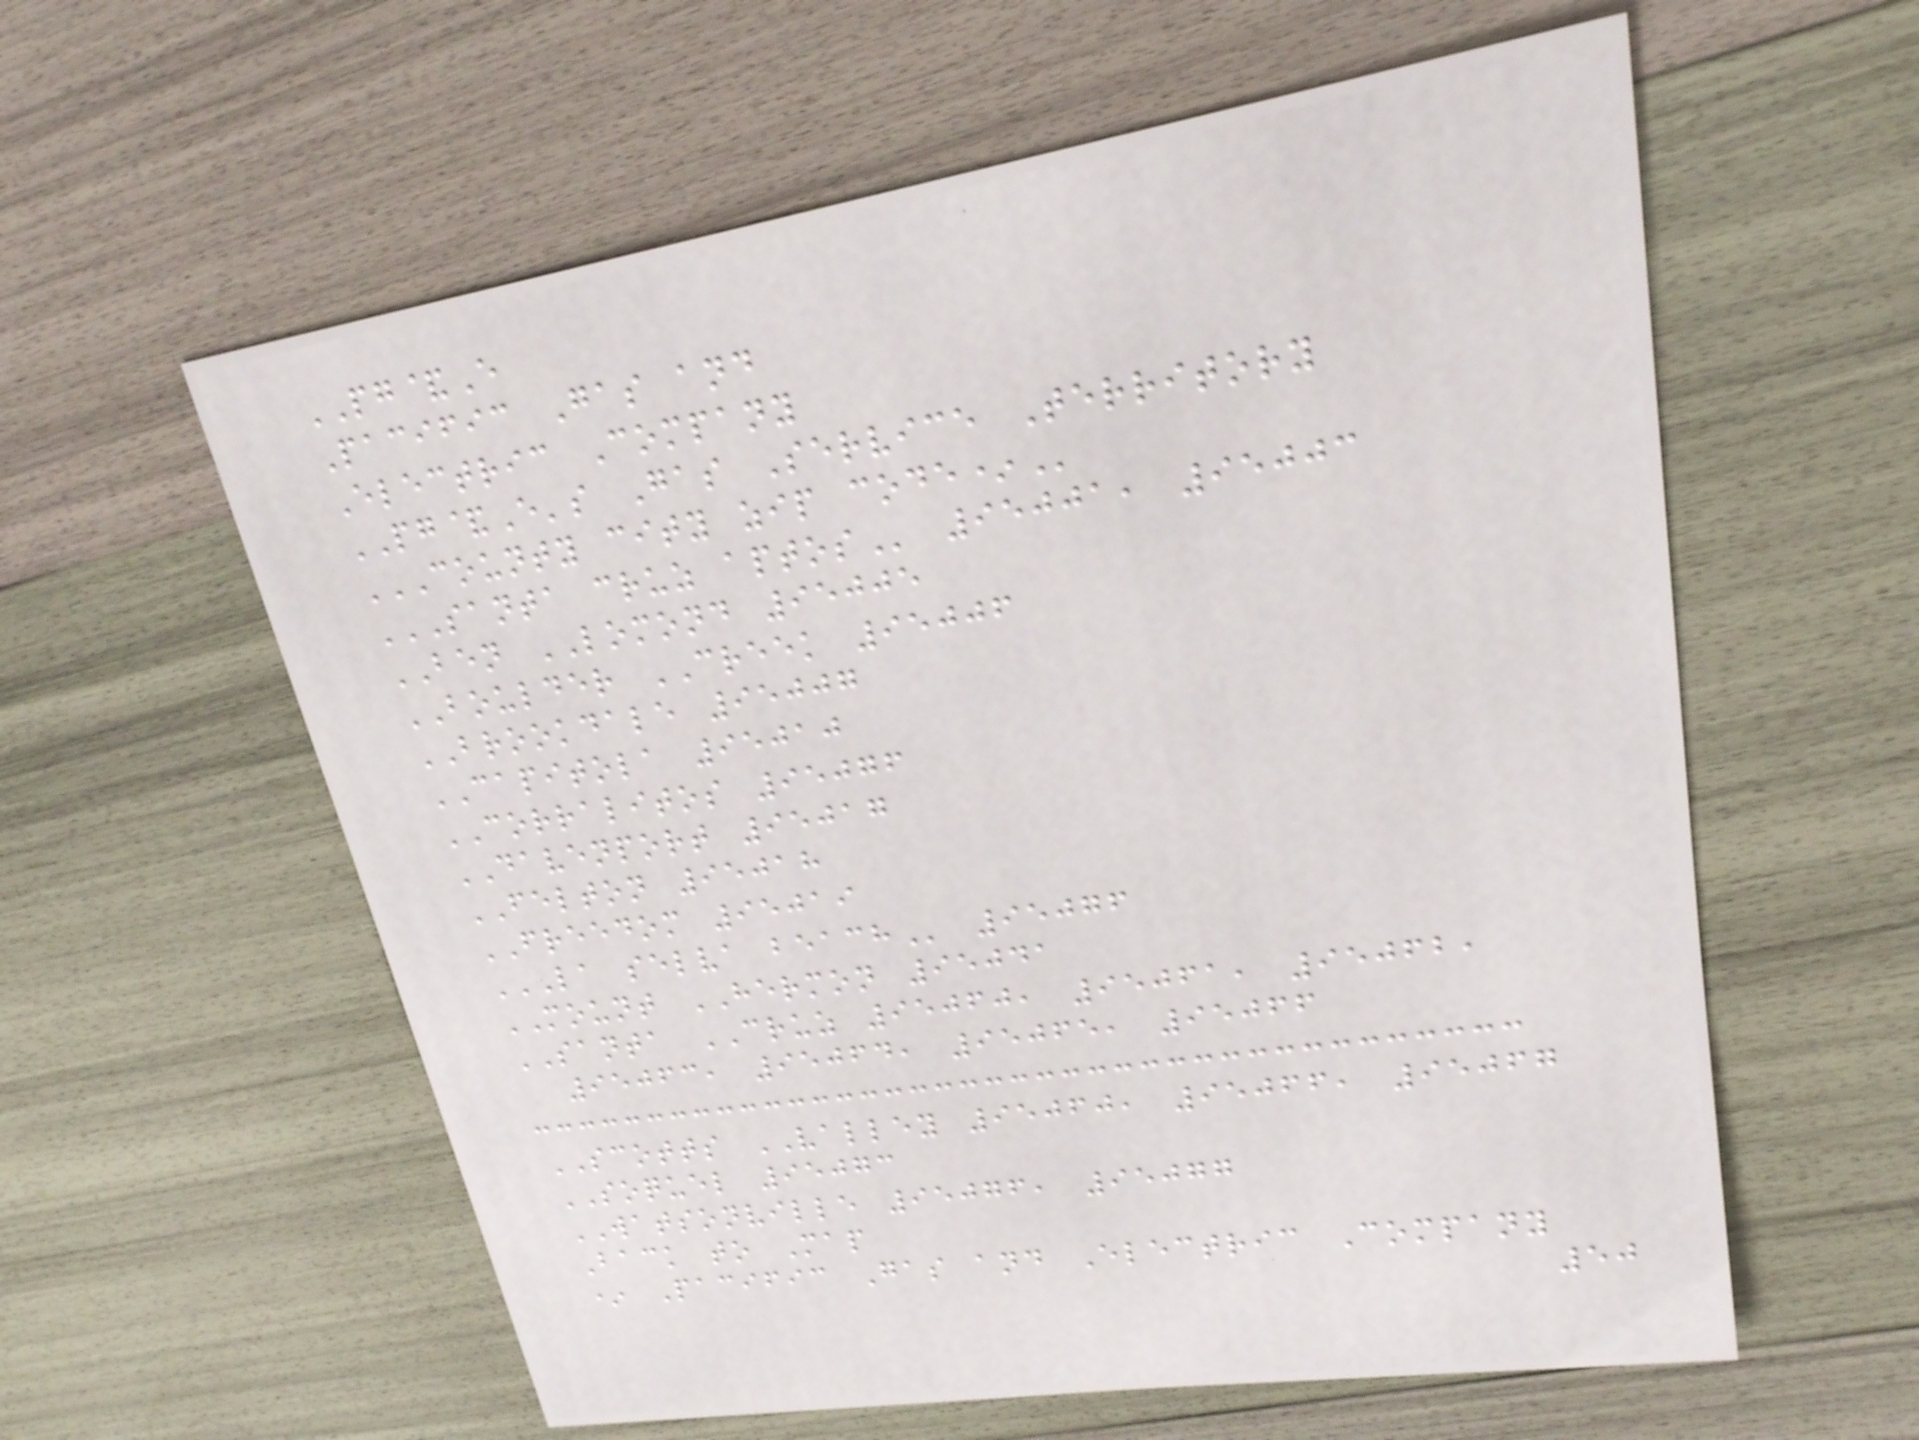PG&E
Pacific Gas and
Electric Company
PG&E's Gas Service Territory
COUNTY CITY ZIP CODE*
SANTA CRUZ APTOS 95001, 95003
BEN LOMOND 95005
BOULDER CREEK 95006
BROOKDALE 95007
CAPITOLA 95010
CORRALITOS 95076
DAVENPORT 95017
FELTON 95018
FREEDOM 95019
LA SELVA BEACH 95076
MOUNT HERMON 95041
SANTA CRUZ 95060, 95061, 95062,
95063, 95064, 95065, 95066
SCOTTS VALLEY 95060, 95066, 95067
SOQUEL 95073
WATSONVILLE 95076, 95077
Back to Map
* Pacific Gas and Electric Company
50
